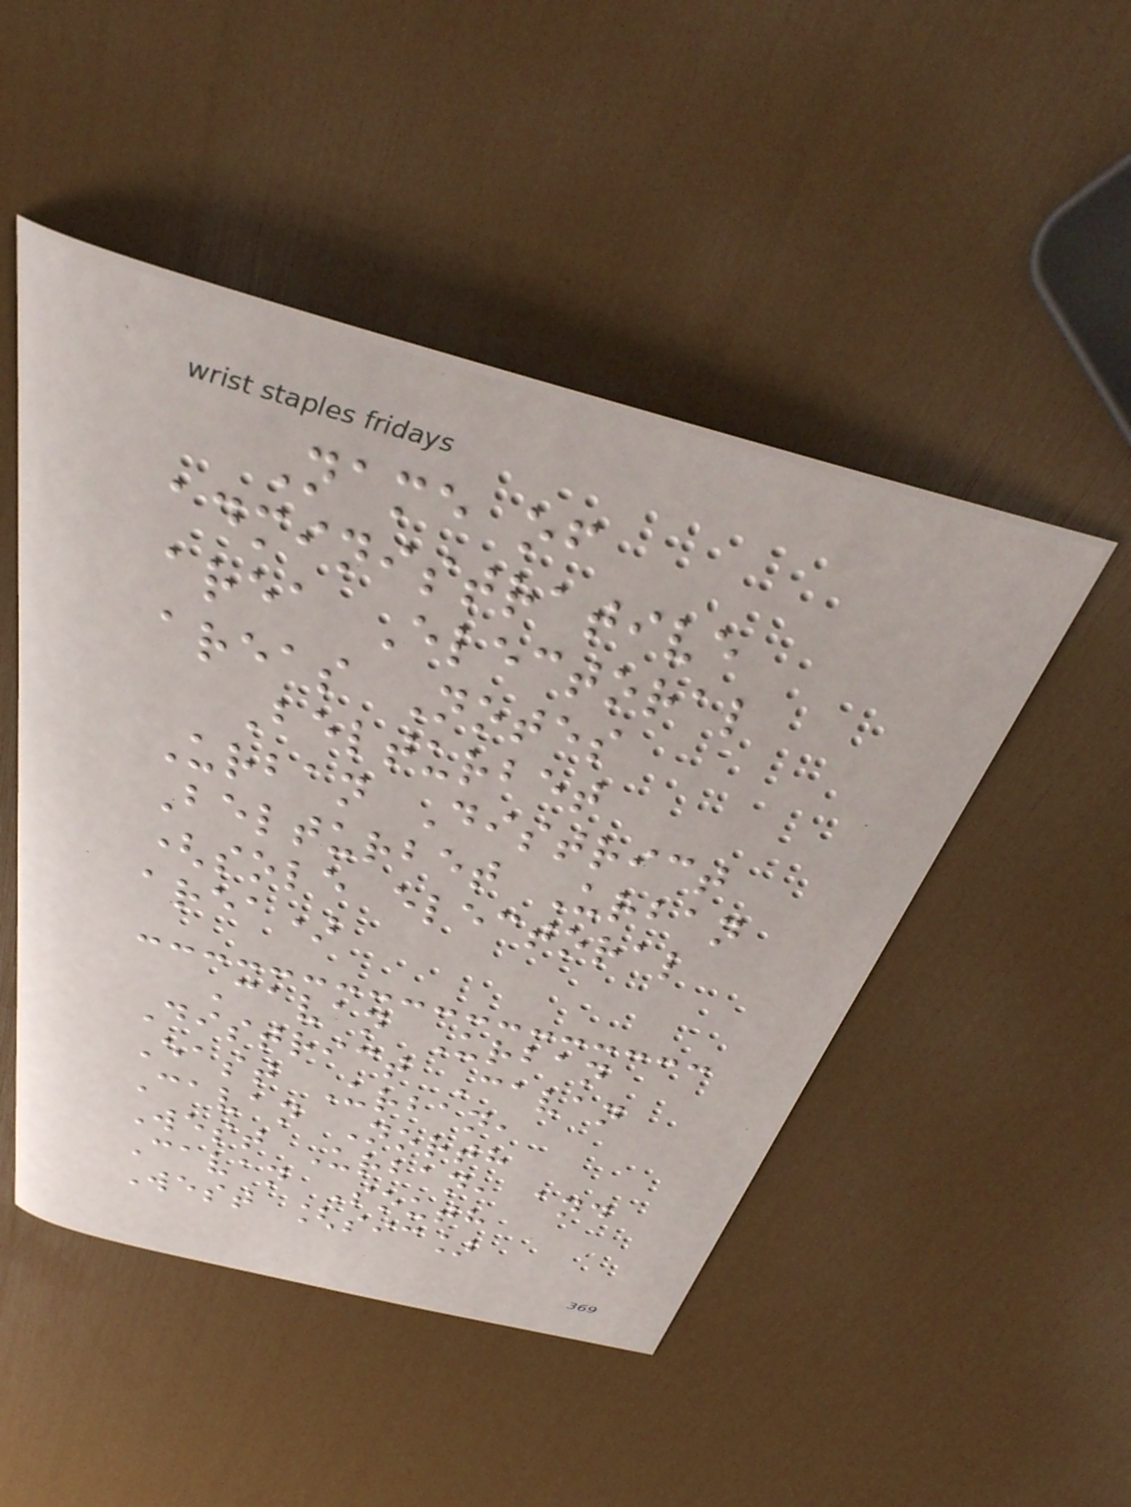Name of
administrative
area Electoral
areas Notes
Belturbet
Urban District
Belturbet Urban
(sole electoral
area)
Cavan Urban
District Cavan
East Urban,
Cavan North
West Urban, and
Cavan South
West [sic]
